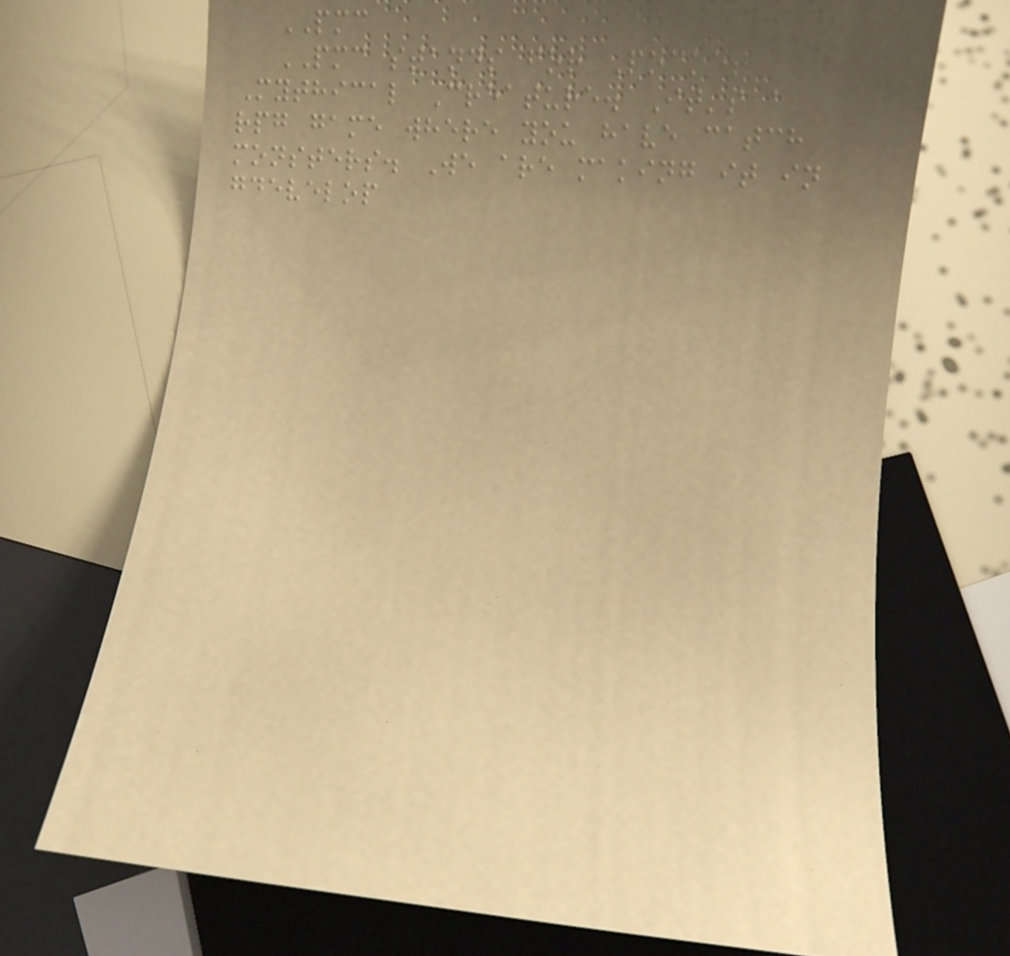PMC
PMC stands for Pocket
Mythical Creature. It's a
rpg game where you have catch
monsters. We are making it in
gdevelop
